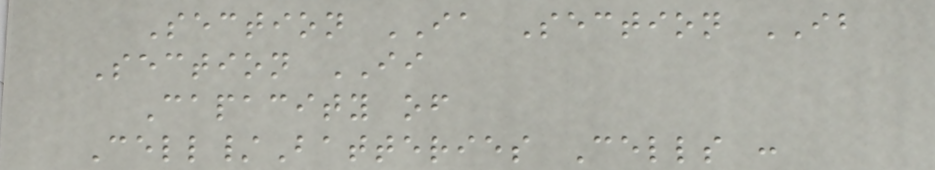Section IA Section IB
Section II
Capacity of
Cell/Batteries Cells :
